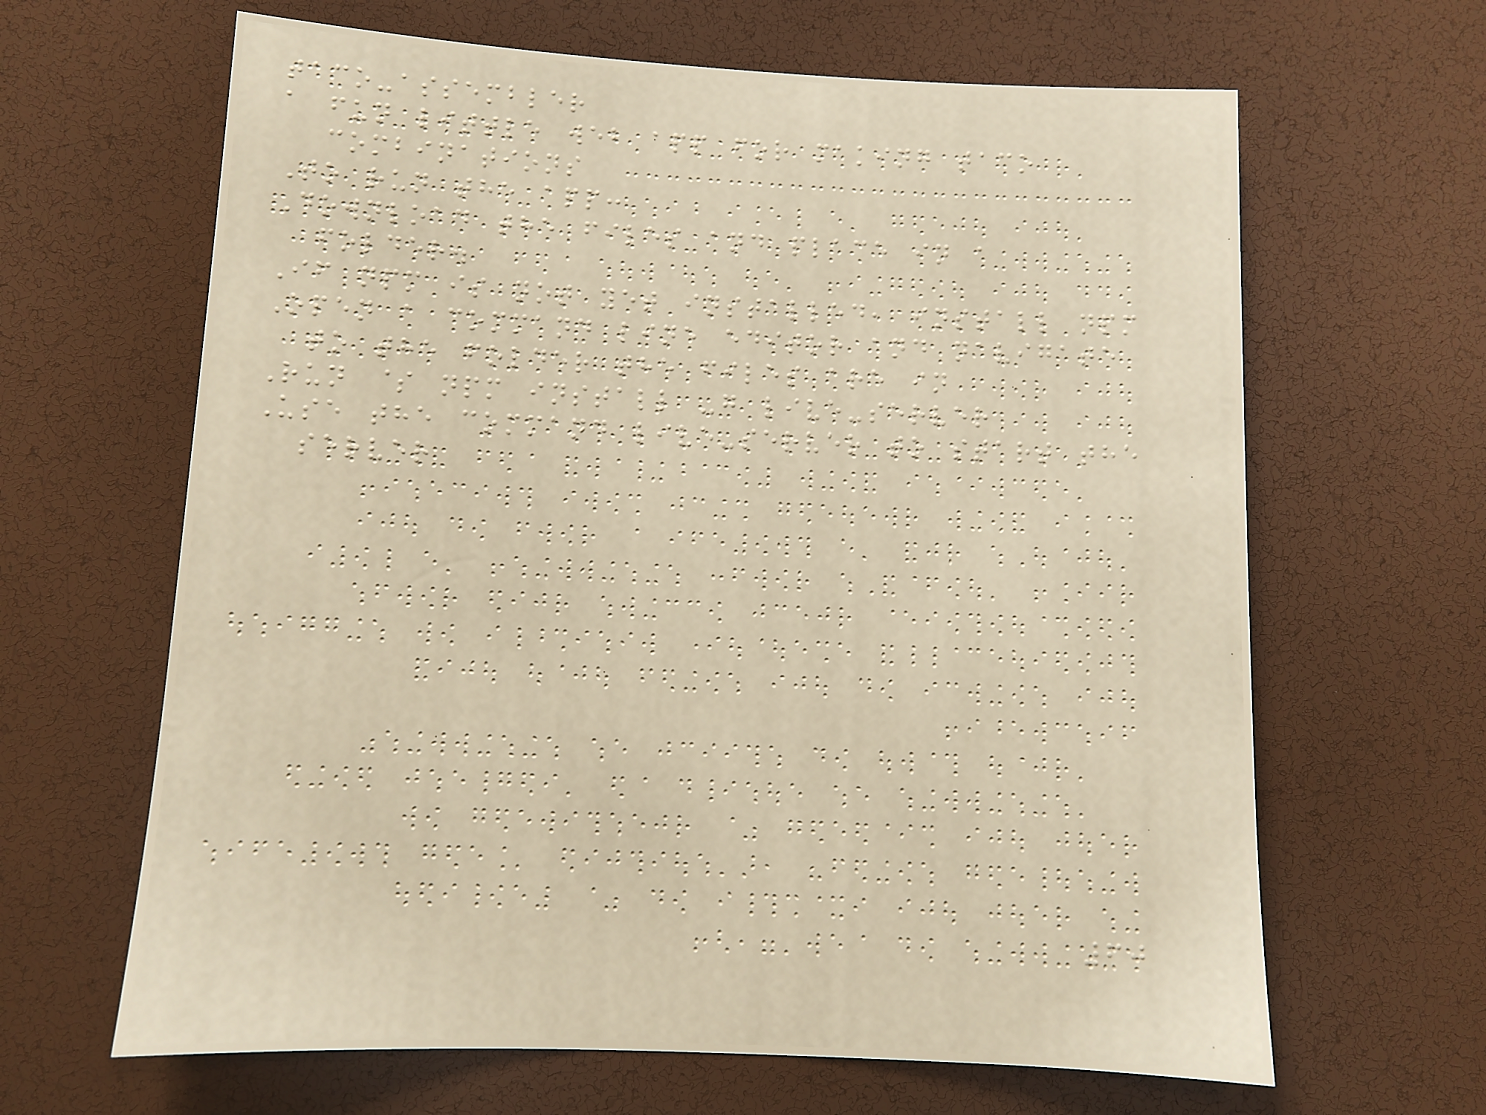taco-assembler
a fun little web app for making taco
combinations
To run the app:
Download the files and place in a
folder.
If npm is not yet installed, install npm
Open a command line editor and navigate
to the folder the files are in
Run $ npm install -g live-server
Use the command live-server to start the
server
60
